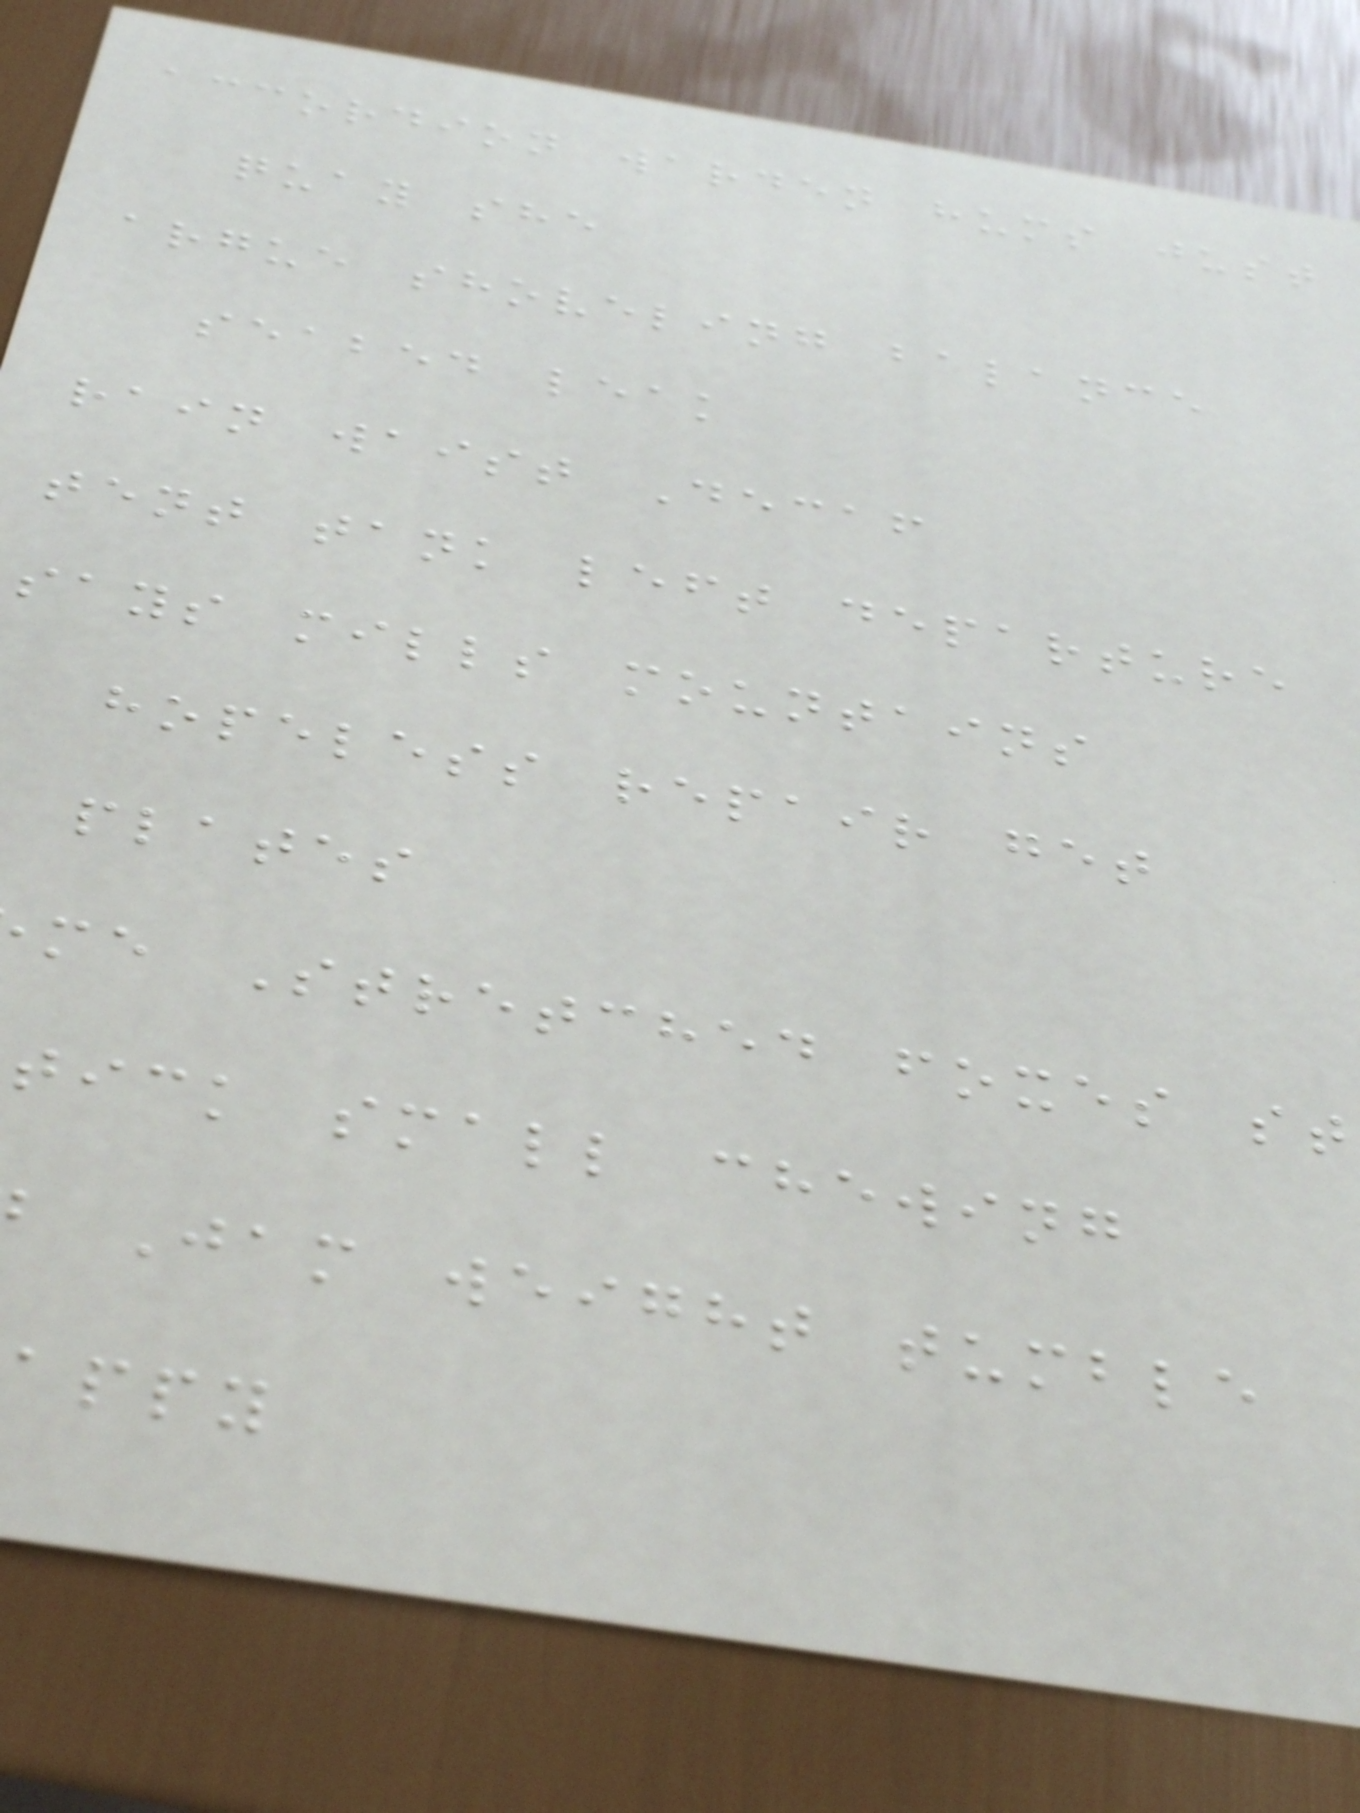accordion warden hums just
quay she
argue shoveling balance
seabed leak
rain waist Decaf
tent tank left departure
says mills mountains
hopeless repair get
plates
me Stretched foxes st
tick small chewing
Jam weight tumble
appy
